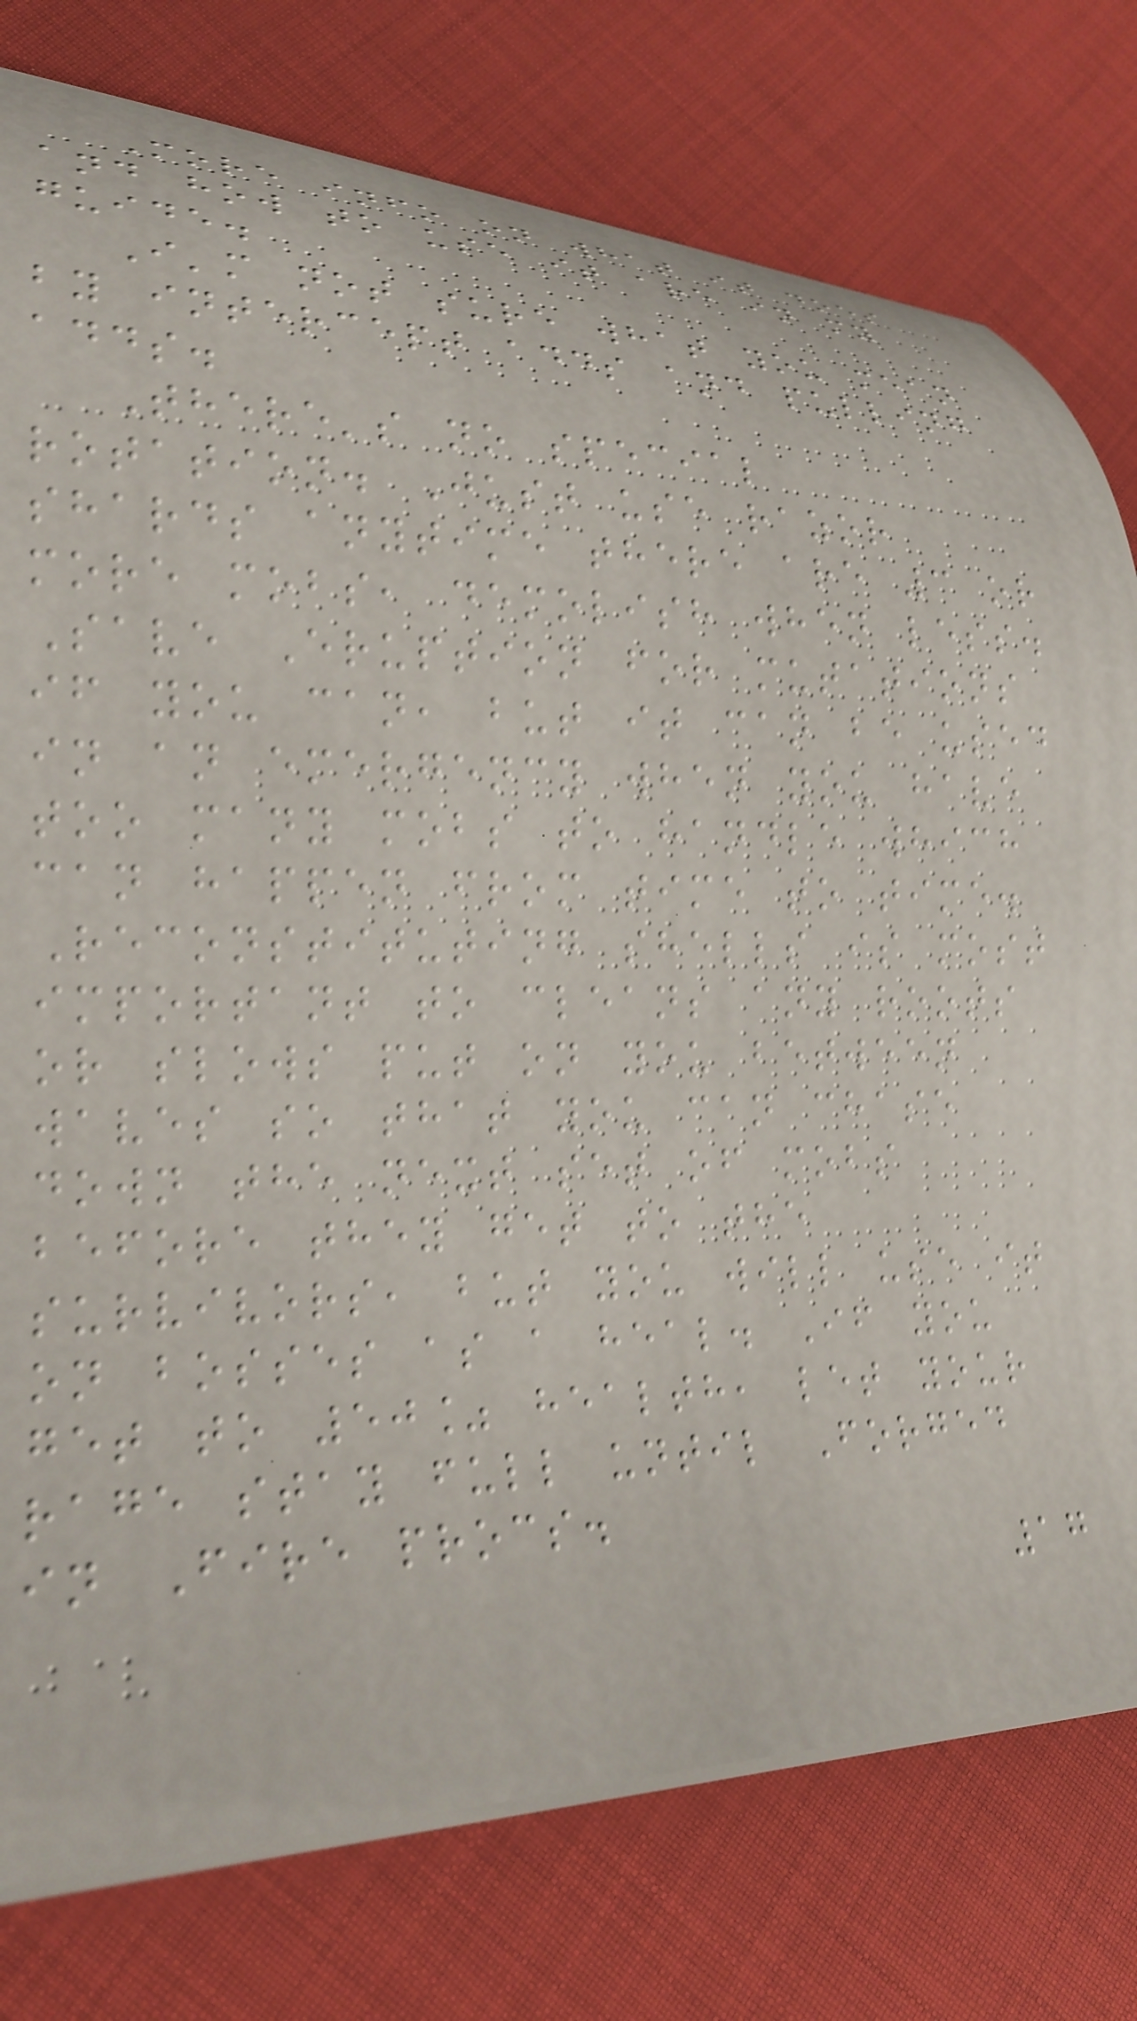More info on what it does
and how to use it are in my
guide.
I'm not sure what you mean
by intercept adds and pulling
adds.
There's no special
rotation. Just use razor
shards anytime there are 3 or
more mobs, demolish when less.
Save Eruption for mutations
if you can, but it can be used
in an emergency when you have
too many mobs to handle which
can happen from time to time.
Reconstituting shells is most
important to cleans any roots
or slows put on you between
waves so that you can chase
down the next set of mobs
before they get to the
survivors, but you will use it
on bosses as a heal. If you
get to 50% health, let your
rage stay full until Forged
in Fire procs.
17
